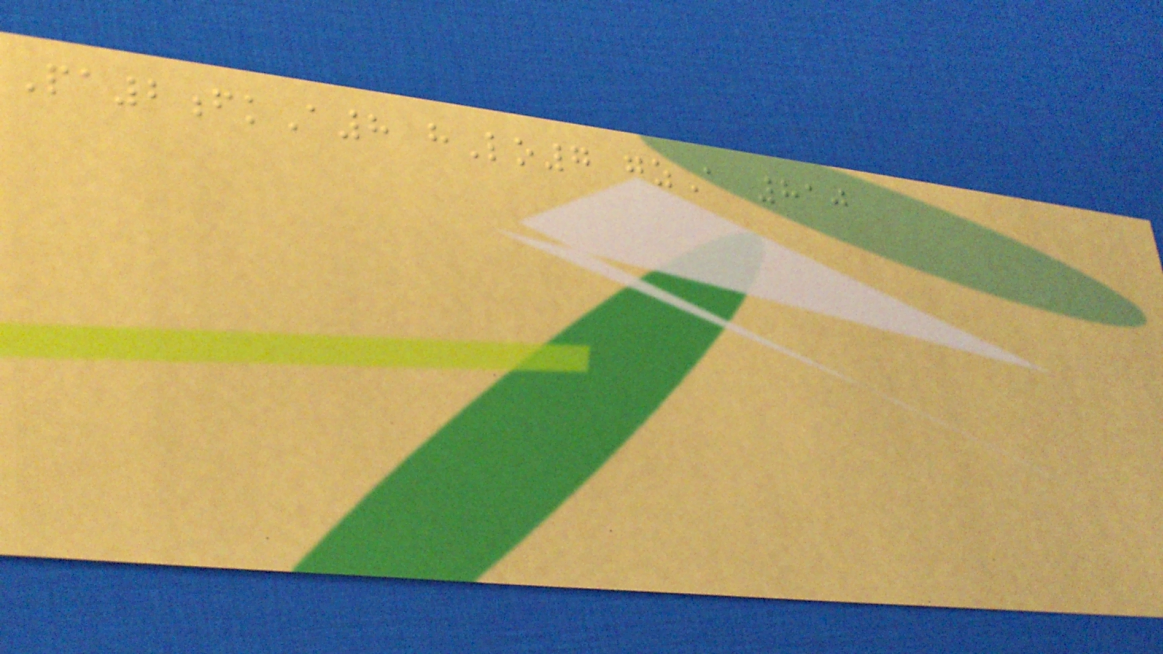Pa2fkA8 hLo7 gzA 810
